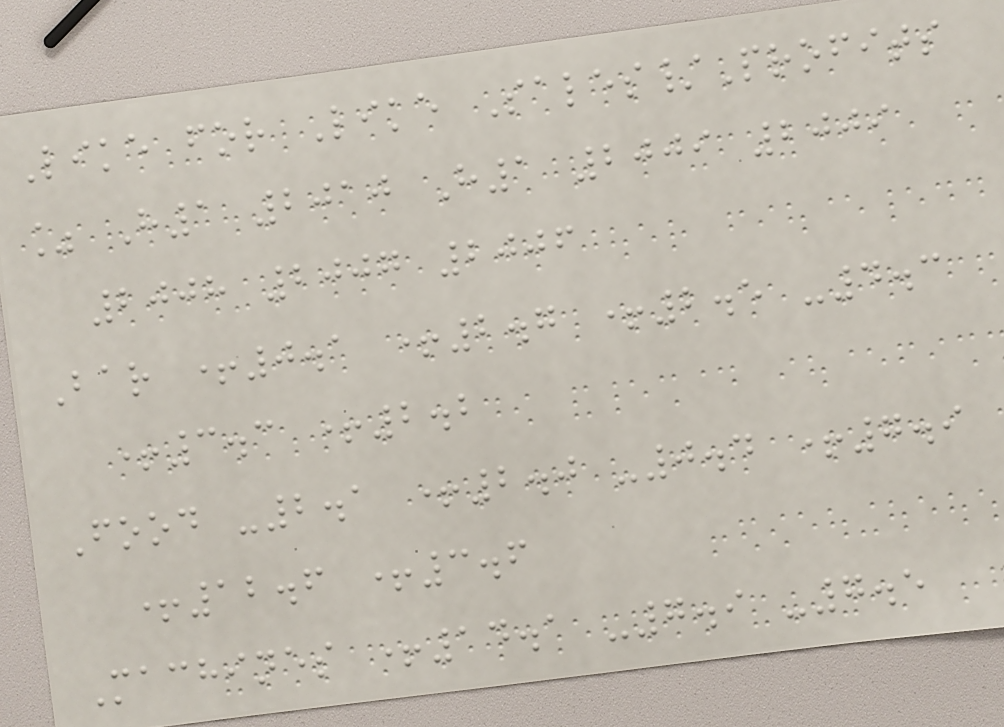Like for Like Sales/Profits
% H1 2010 H1 2009 2009
2008 2007 2006
Bar +0.1 +2.7 +2.5 -4.3
+3.3 +2.2
Food -2.1 +2.0 -0.4 +7.9
+12.6 +3.6
Machines +14.1 -7.9 -7.5
